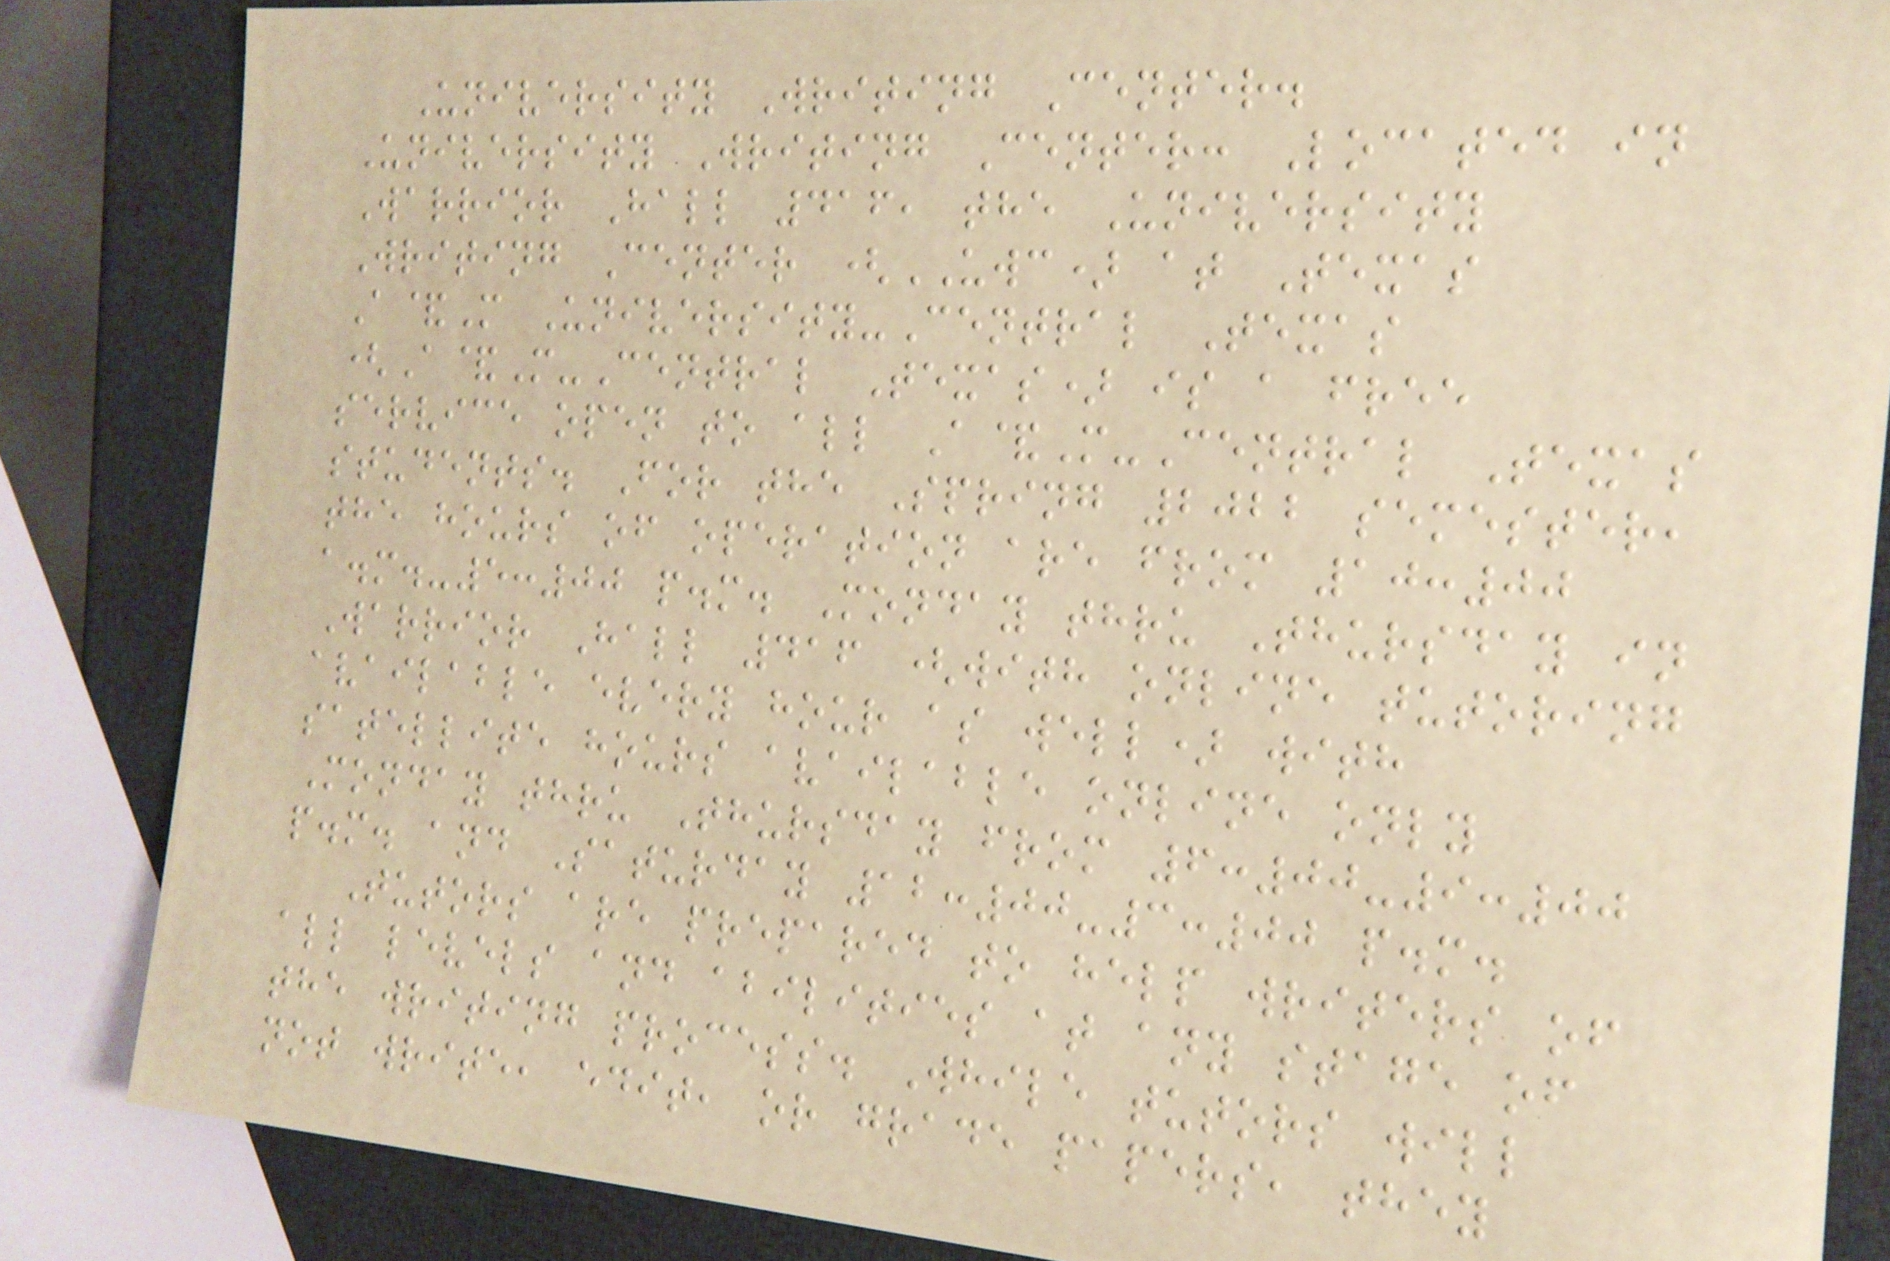University Writing Center.
University Writing Center: Located in
Warrior Hall 416, the University
Writing Center (UWC) at Texas
A&M University-Central Texas
(A&M-Central Texas) is a free
service open to all A&M-Central Texas
students. For the Spring 2022 semester,
the hours of operation are from 10:00
a.m.-5:00 p.m. Monday thru Thursday in
Warrior Hall 416 (with online tutoring
available every hour as well) with
satellite hours available online only
Monday thru Thursday from 6:00-9:00
p.m. and Saturday 12:00-3:00 p.m.
Tutors are prepared to help writers of
all levels and abilities at any stage of
the writing process. While tutors will
not write, edit, or grade papers, they
